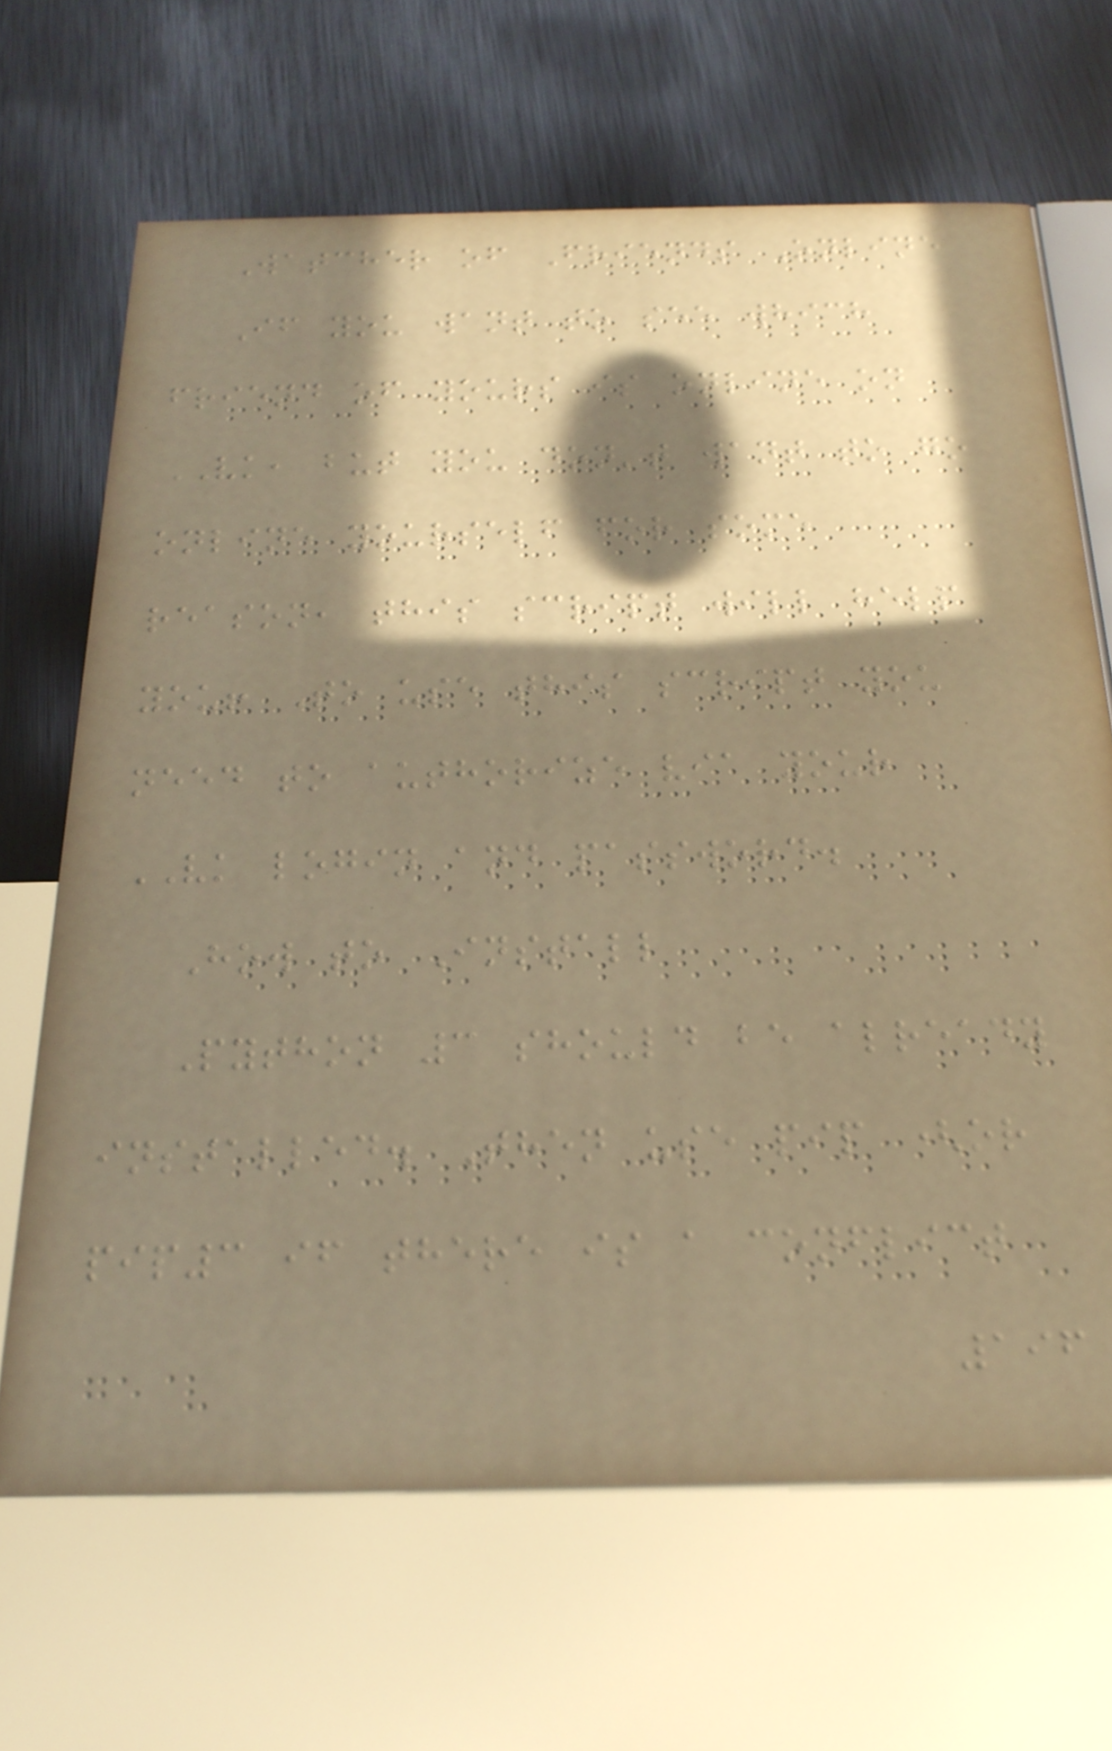Watcher of Friends Online
If you want to see which
friend of yours is online on
VK, but you don't want to go
online yourself for some
reason, this script will help
you! To use this script you
need to authorize via your
VK login and password.
How to Install
Python 3 should be already
installed. Then use pip (or
pip3 if there is a conflict
196
